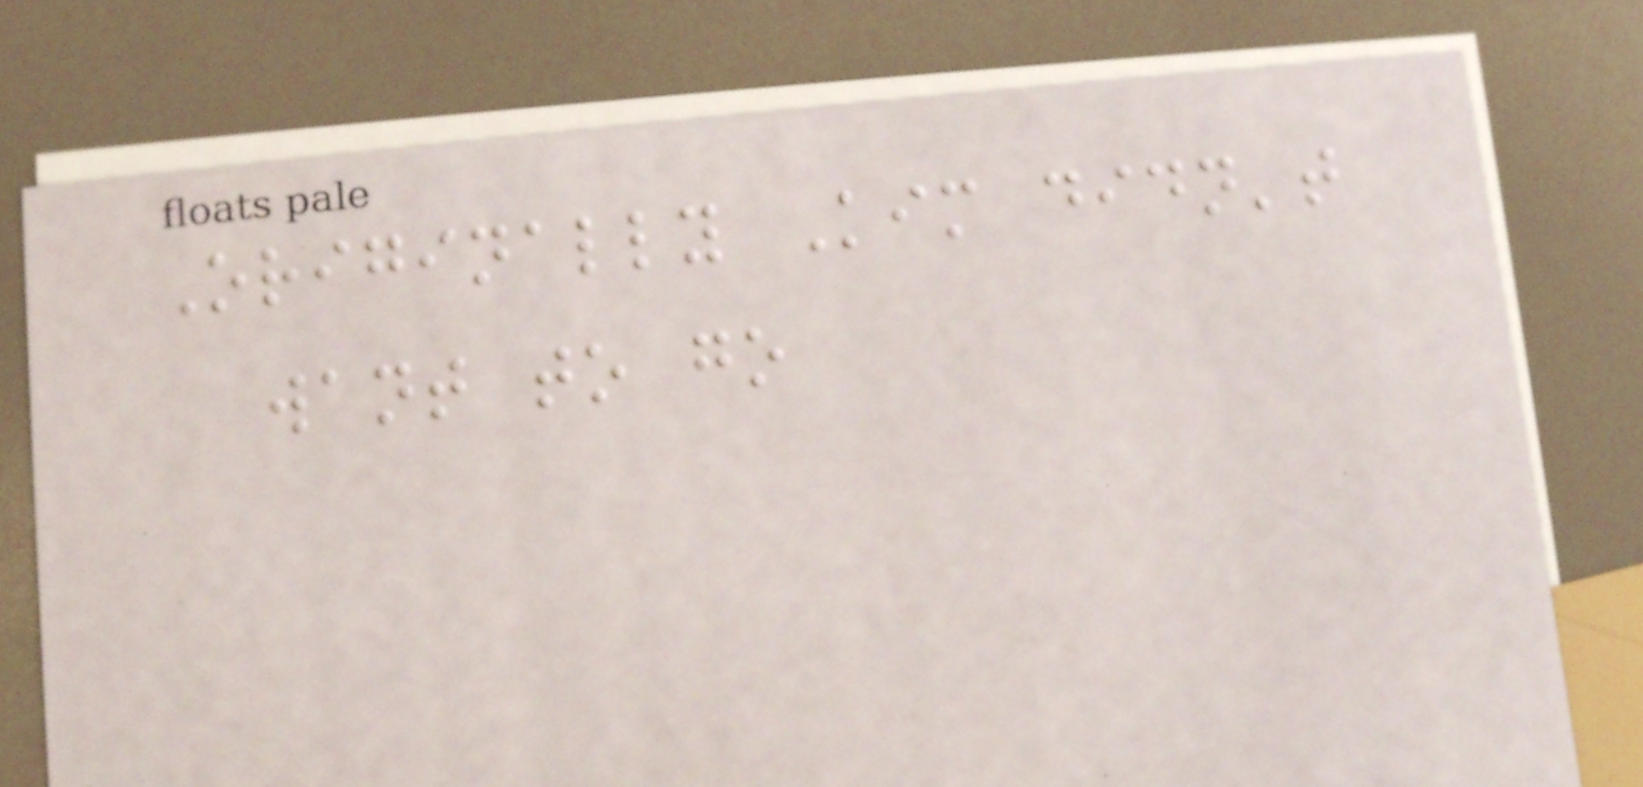Originally Kim didn't
want to go
